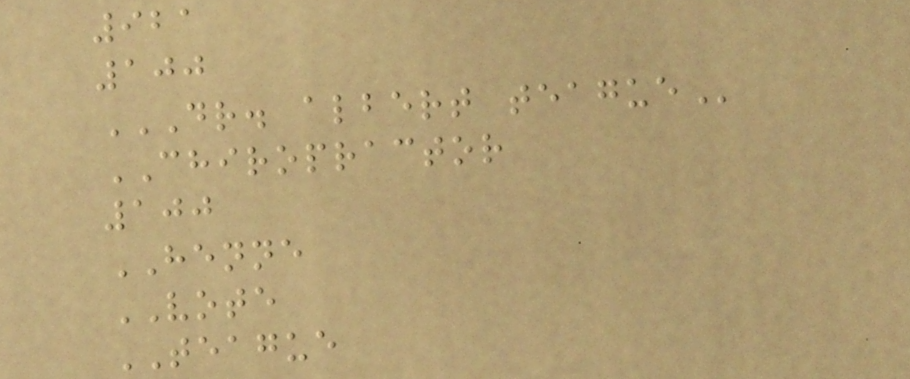921
100
DR. ALBERT TEAGUE
CHIROPRACTOR
100
HENNE
VOTE
TEAGUE
